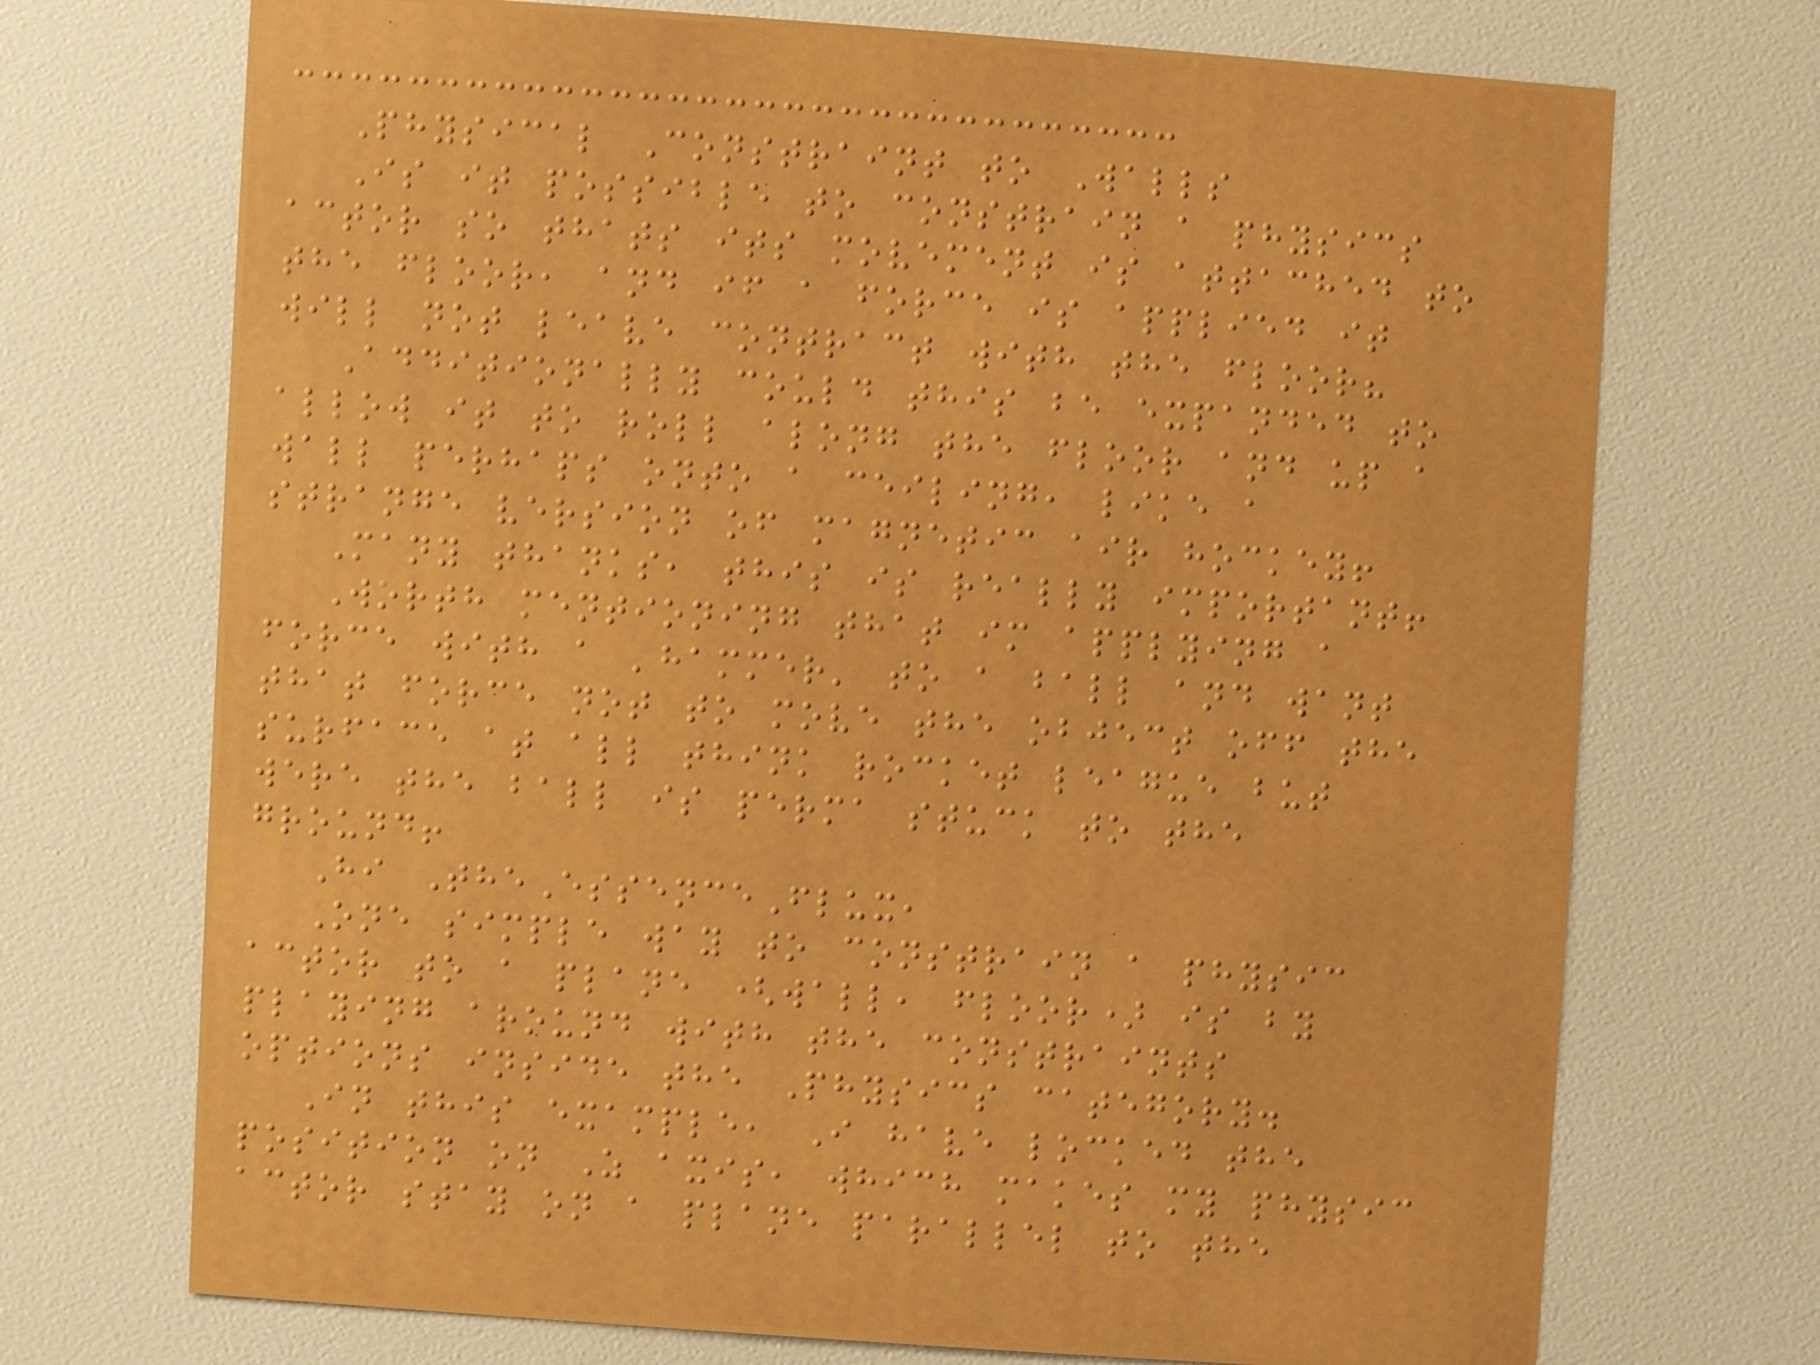Physical Constraint to Walls
Is it possible to constrain a physics
actor so thats its movement is attached to
the floor, and if a force is applied it
will not leave contract with the floor?
Additionally could this be expanded to
allow it to roll along the floor and up a
wall perhaps onto a ceiling, like a
strange version of magnetic air hockey!
Many thanks, this is really important!
Worth mentioning that im applying a
force with a 'hammer' to a ball and want
that force not to move the object off the
surface at all think rocket league but
were the ball is perma stuck to the
ground!
Hi TheEssenceFlux,
One simple way to constrain a physic
actor to a plane (wall, floor) is by
playing around with the constraints
options inside the Physics category.
In this example, I have locked the
position on Z axis, which makes my physic
actor stay on a plane parallel to the
